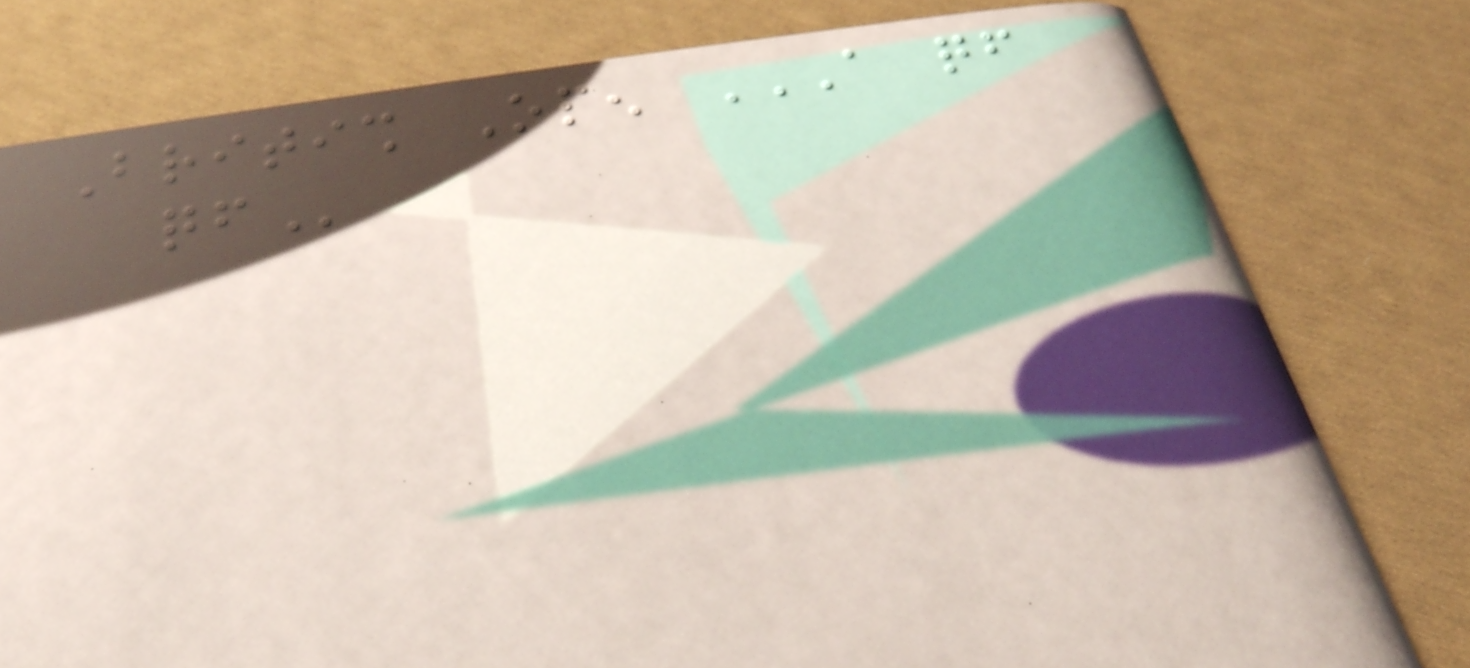British Open A QF
QF
